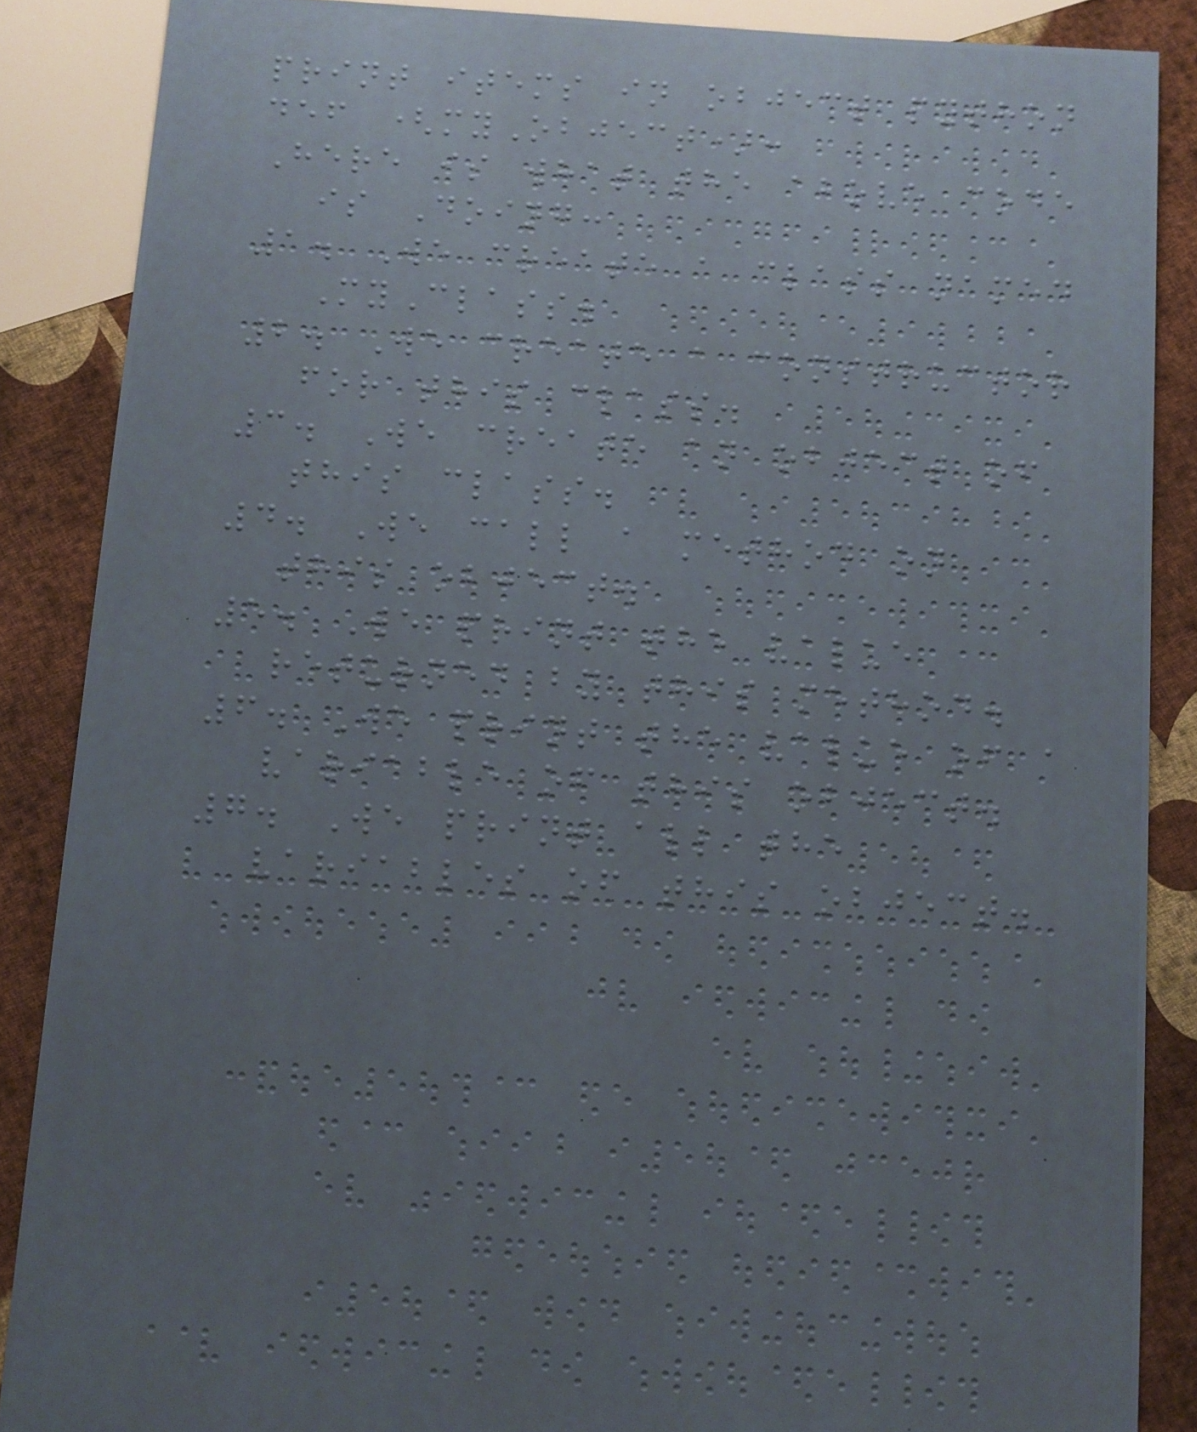print items in object python
def (myObject):
Here is what the above code
is Doing:
1. We create a class named
MyClass.
2. We create a constructor
for this class.
3. We create an object of
this class.
4. We call a method on
this object.
5. We print the value
returned by this method.
6. We print the value of a
variable of this object.
7. We print all the
variables of this object.
